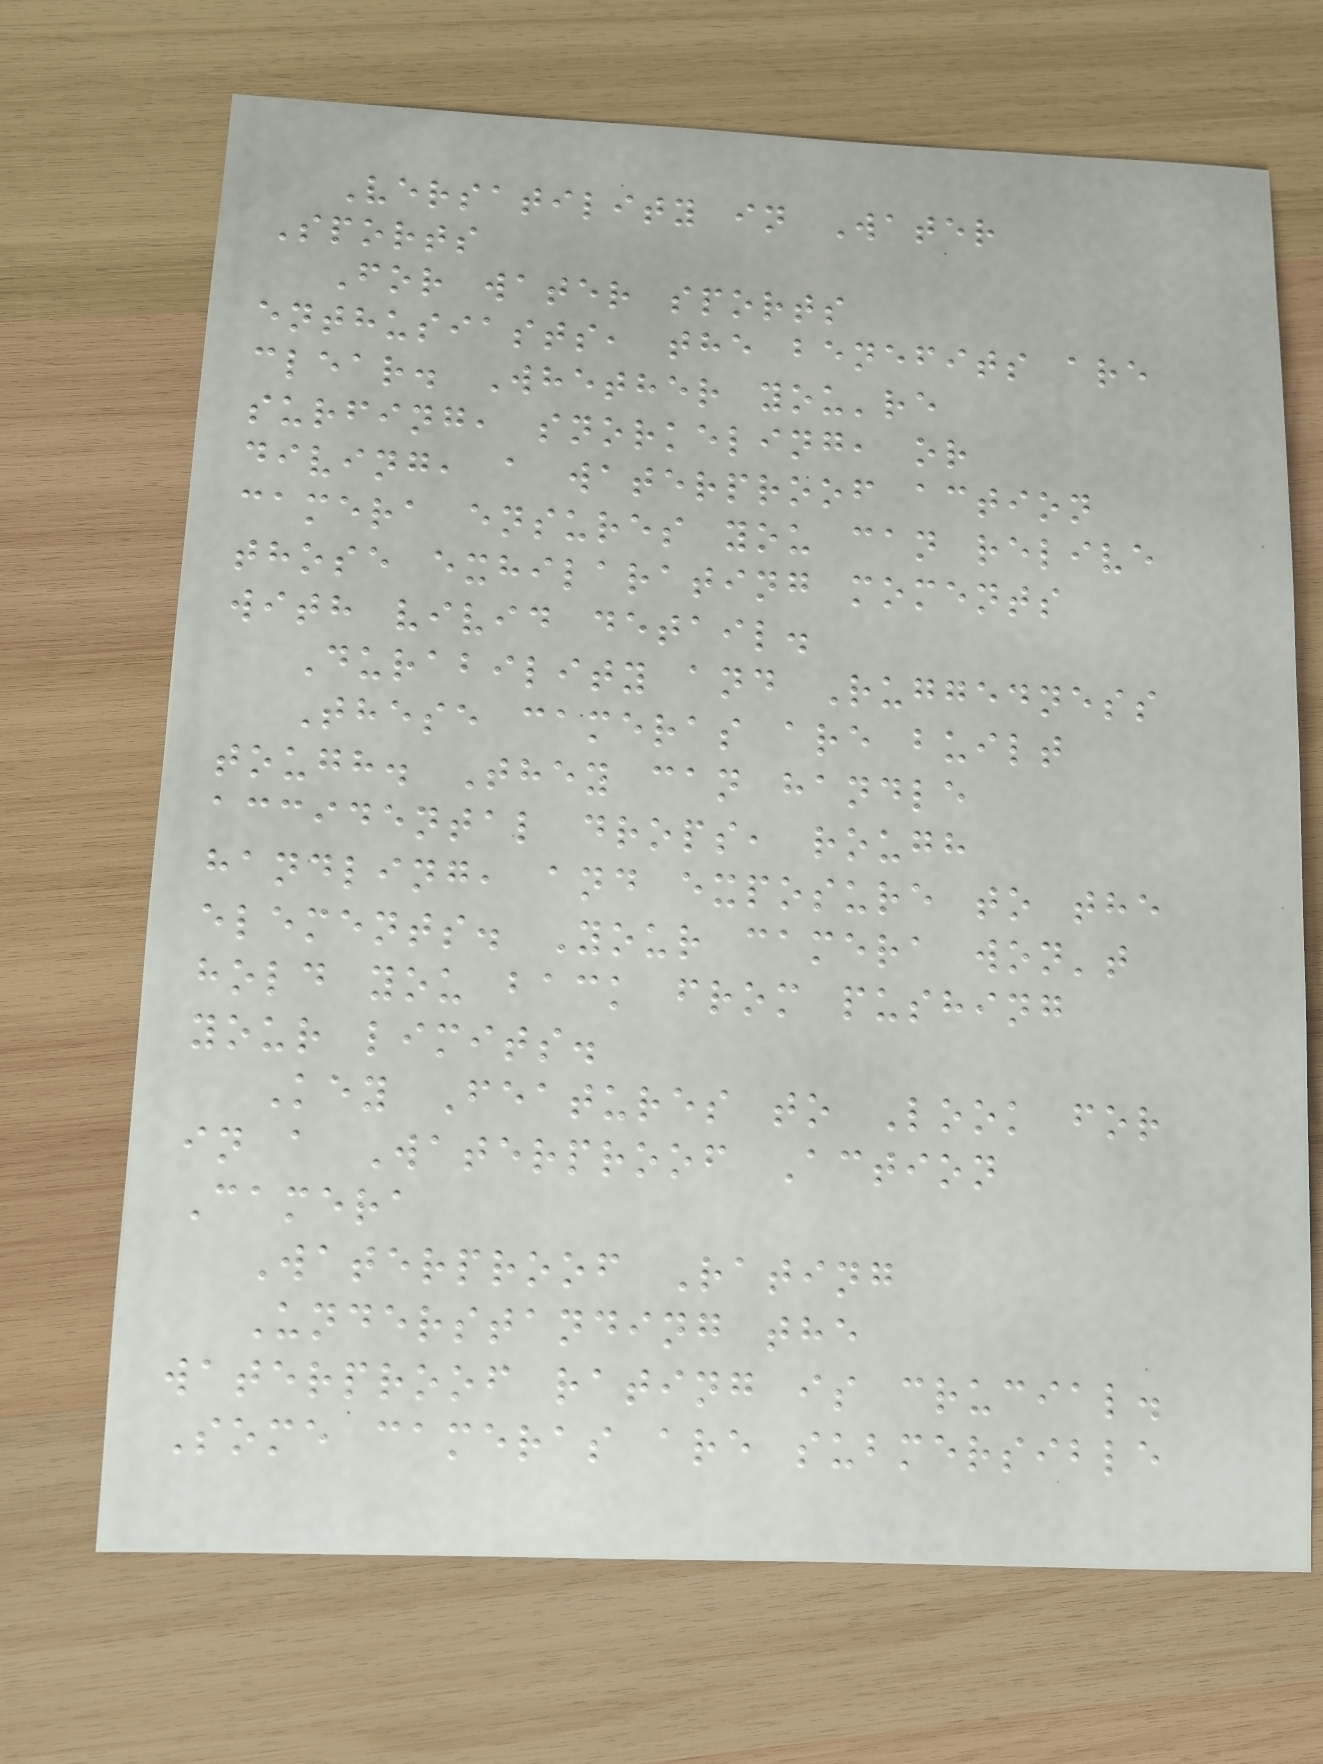Versatility in Water
Sports
For water sports
enthusiasts, the benefits are
clear. Whether you're
surfing, snorkeling, or
diving, a waterproof action
camera ensures you can relive
those exhilarating moments
with vivid detail.
Durability and Ruggedness
These cameras are built
tough. They can handle
accidental drops, rough
handling, and exposure to the
elements. Your camera won't
hold you back from pushing
your limits.
Key Features to Look for
in a Waterproof Action
Camera
Waterproof Rating
Understanding the
waterproof rating is crucial.
Some cameras are submersible
